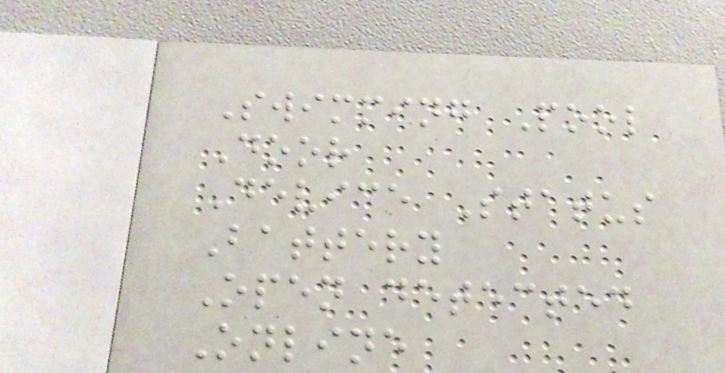Swimming Pool
Door
Device Status
Battery
Open detected
Online
